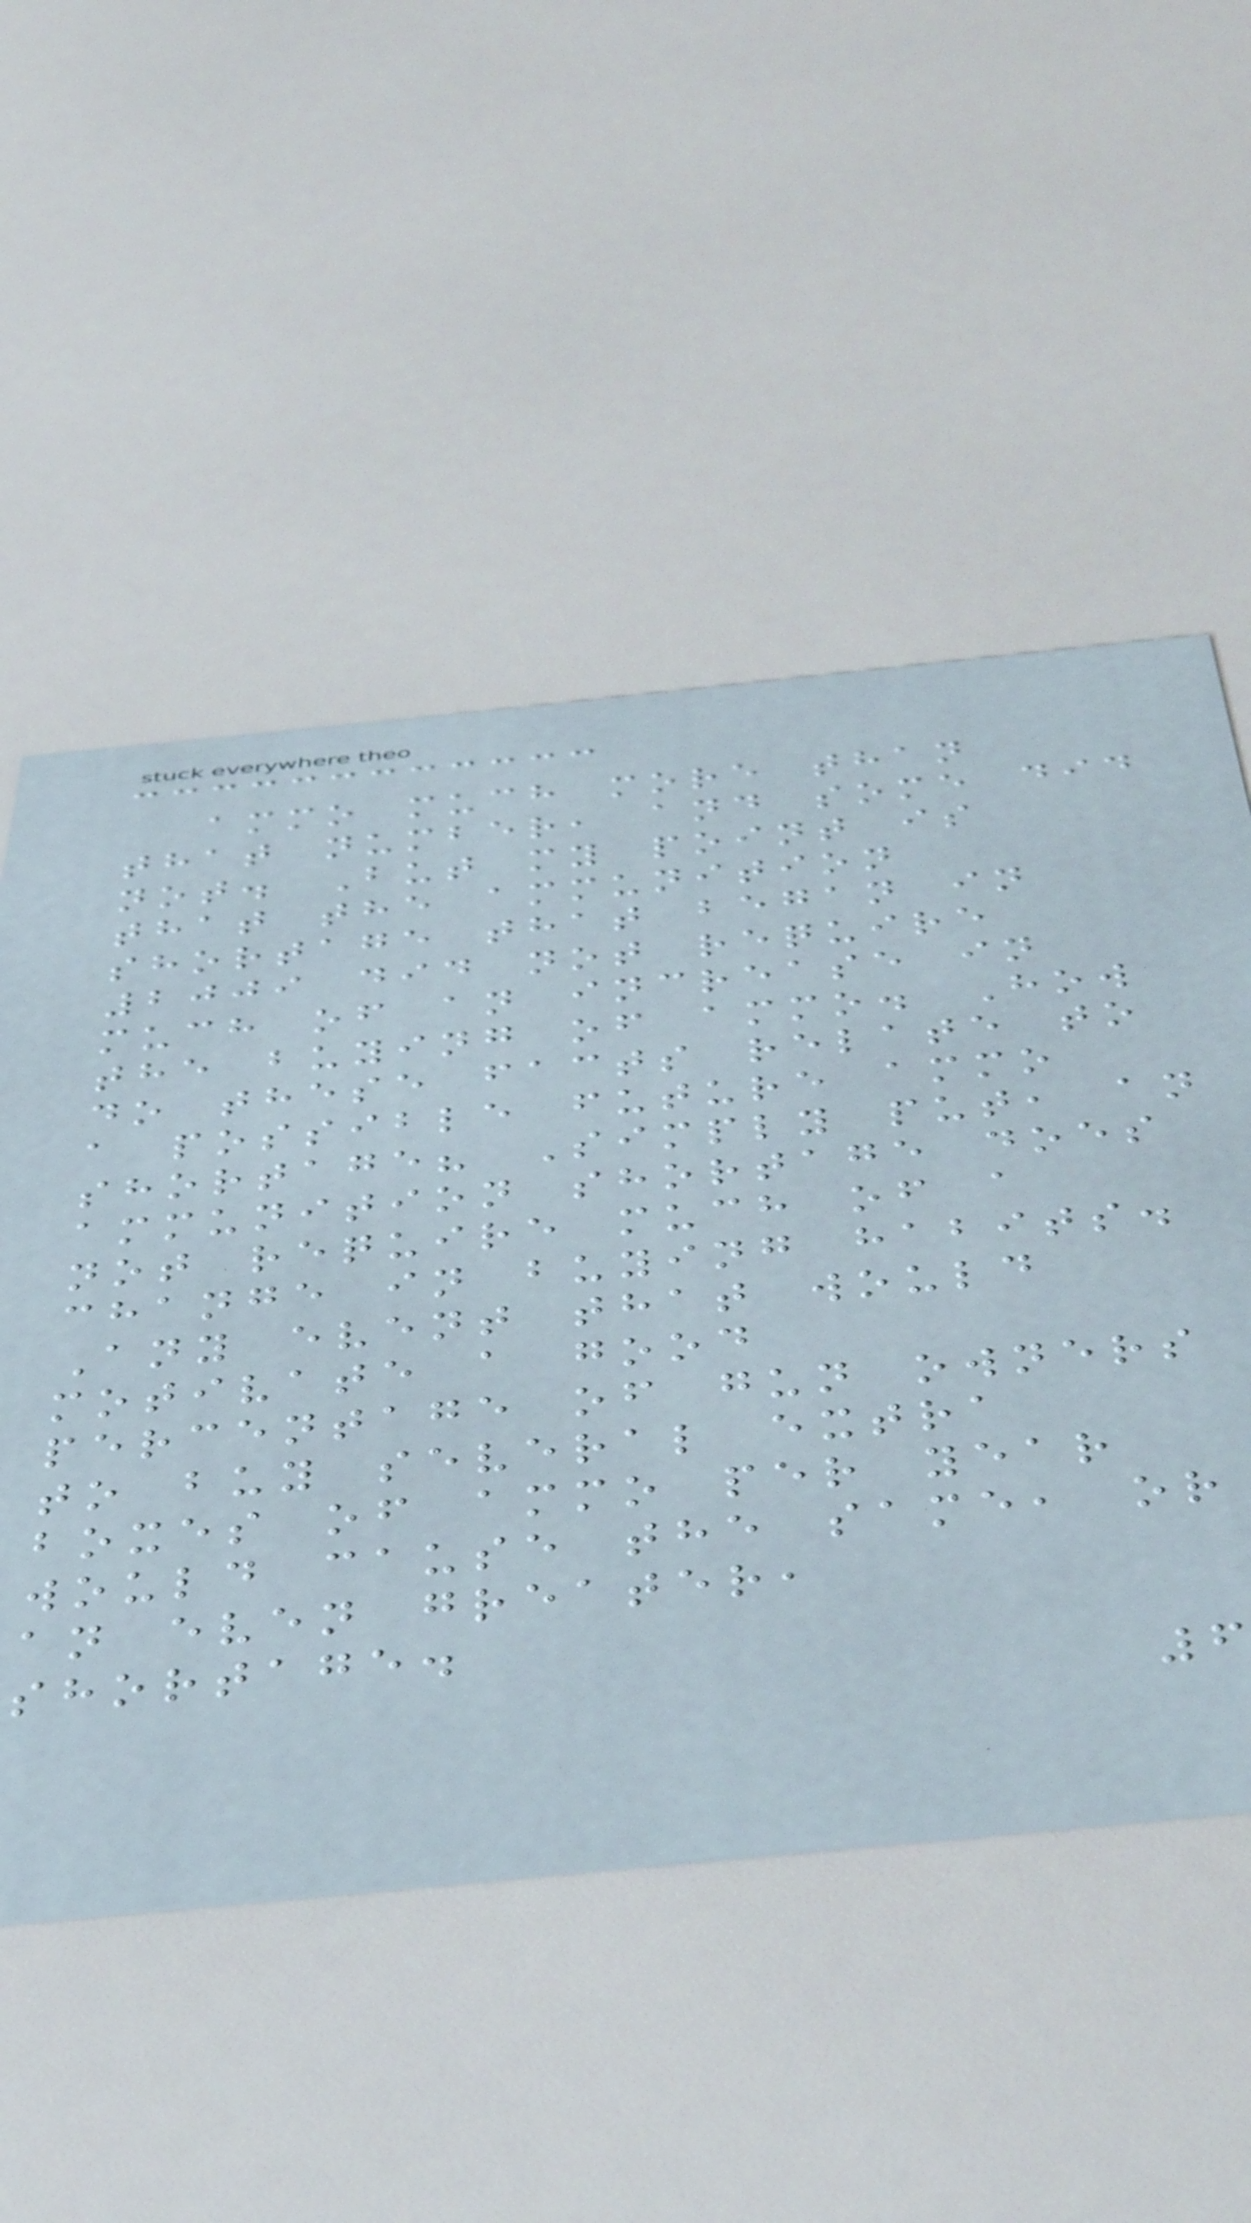ammo much more than
that number, and some did
not. But my point is
that the ammunition
shortage that began in
2009 did not require
much of an increase in
the buying of ammo. How
do these facts relate to
a possible future ammo
shortage? Simply put, an
ammunition shortage does
not require much of a
change in buying habits.
Any event that would
motivate a good
percentage of gun owners
to buy several extra
boxes of ammo per year
would cause the same, or
an even greater,
shortage.
